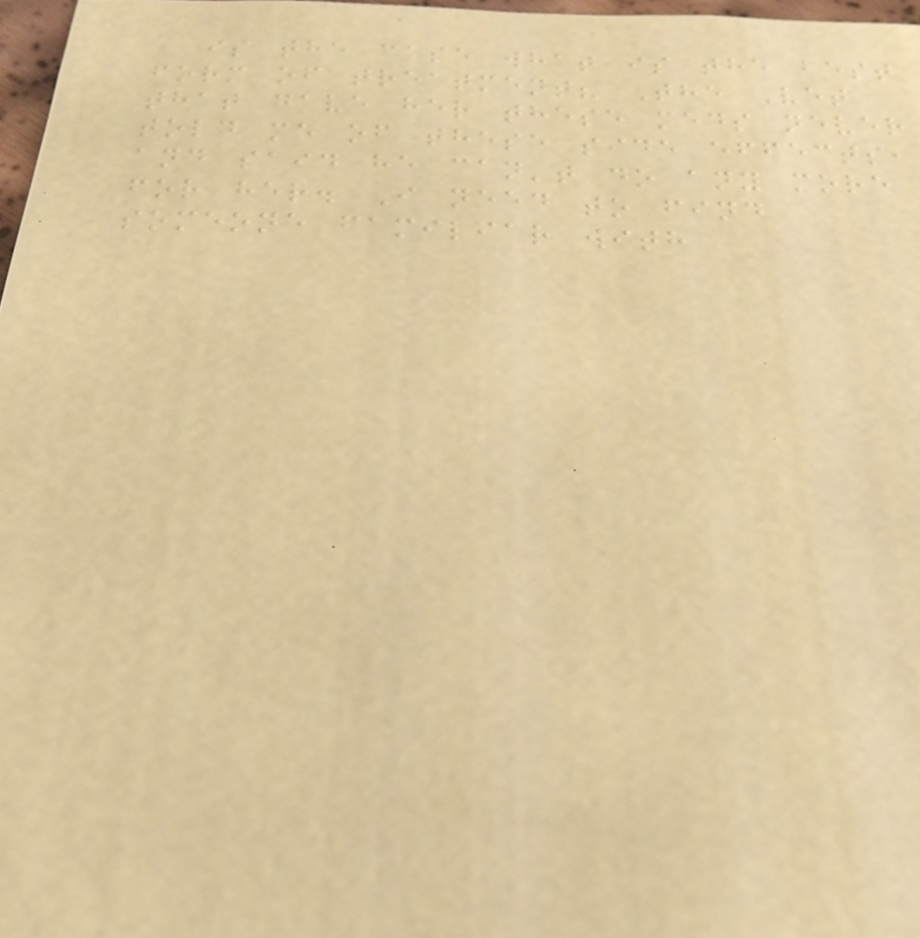is the case what is the best
form of treatment? The Vet
that gave her these meds never
told me of these side effects,
and said he can't do any more
for her. I need to find
someone familiar with
